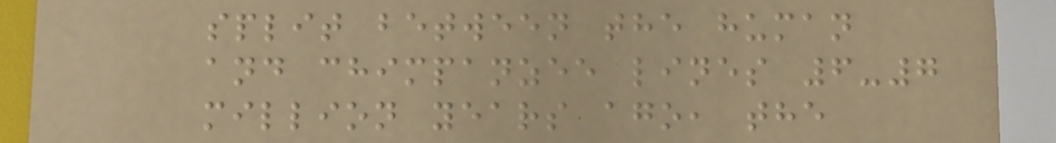split between the human
and chimpanzee lines 6-7
million years ago, the
